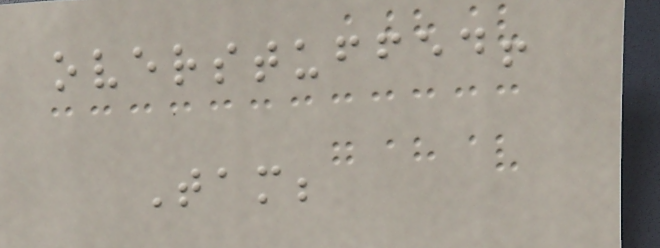overstuffed!
Tam;
